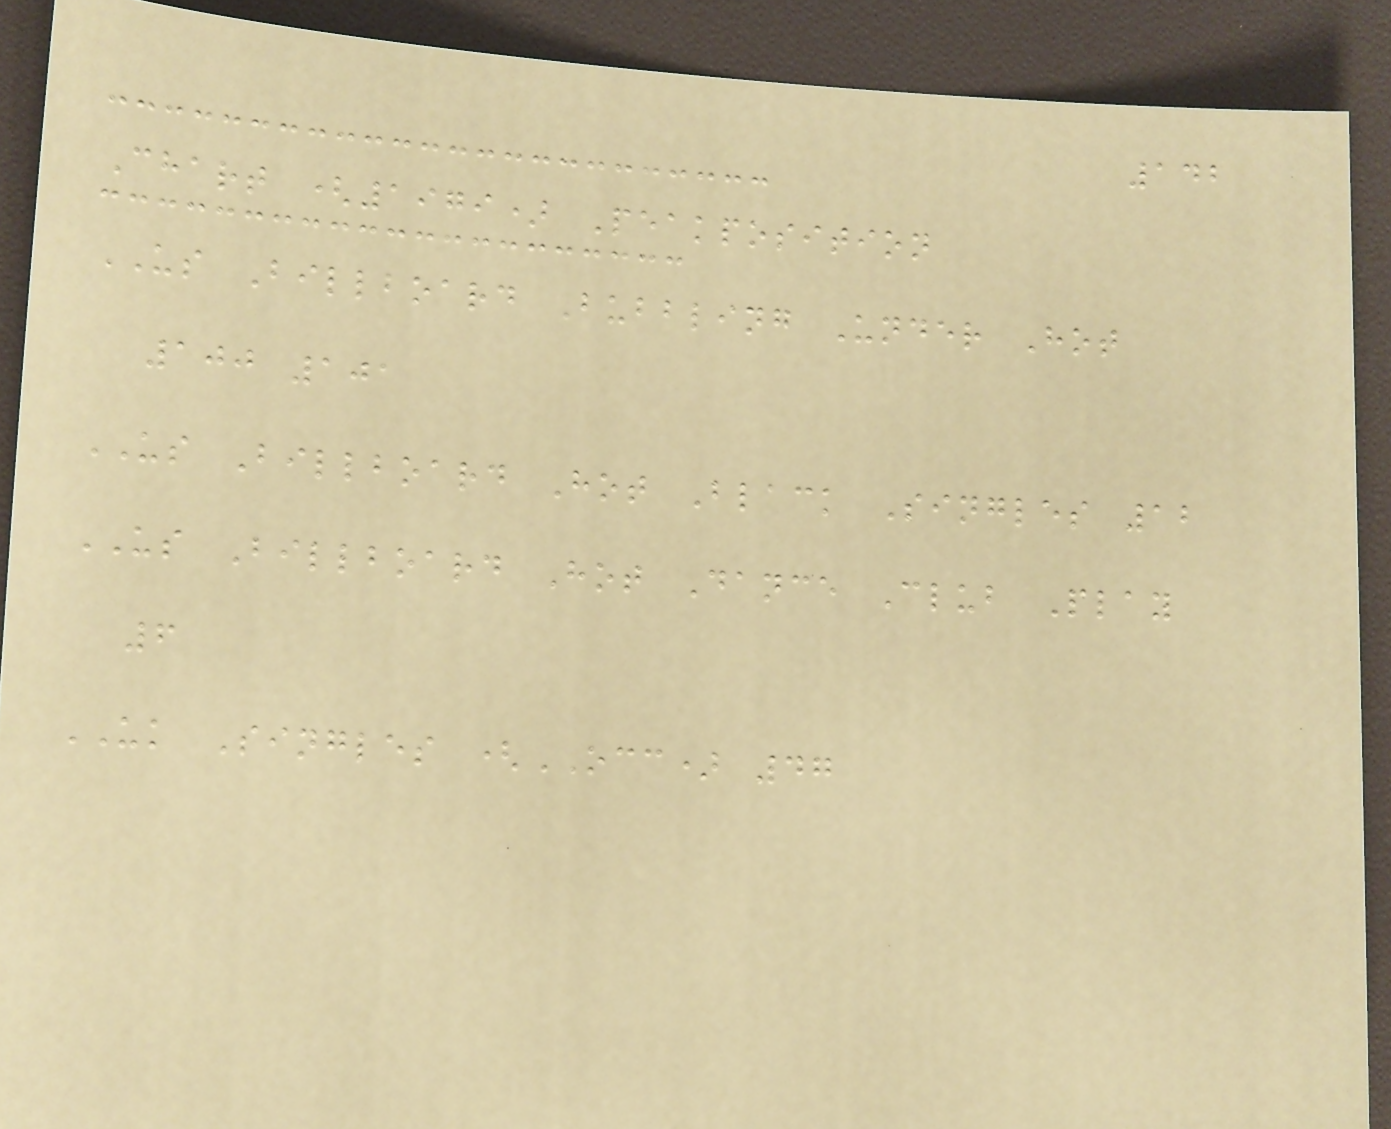142
Chart (1979) Peakposition
US Billboard Bubbling Under Hot
100 101
US Billboard Hot Black Singles 12
US Billboard Hot Dance Club Play
6
UK Singles (OCC) 47
